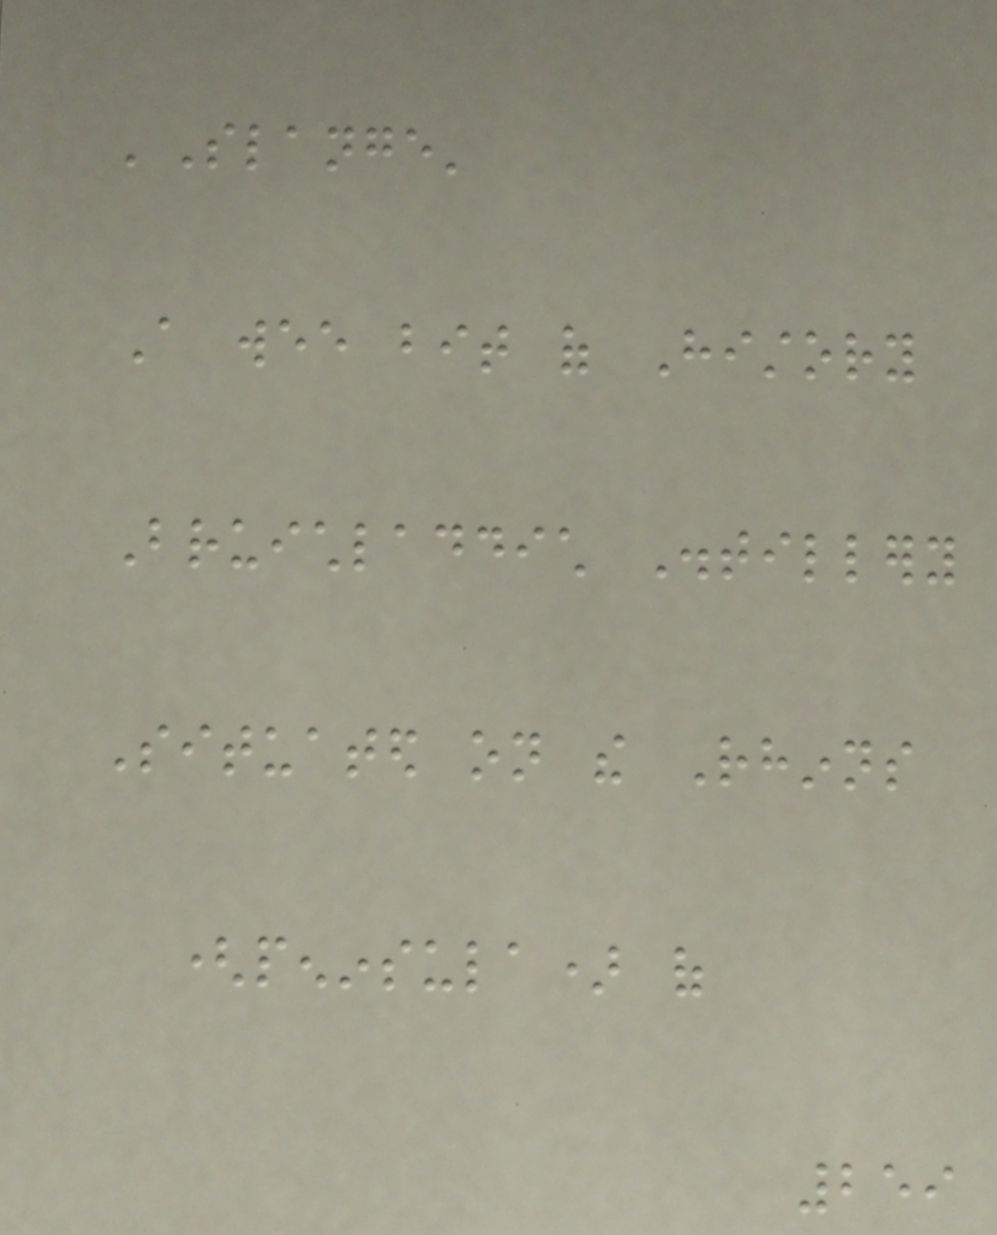'Slange'
A wee bit of History
Bruichladdich Distillery
Situated on the Rhinns
(peninsula) of
259
